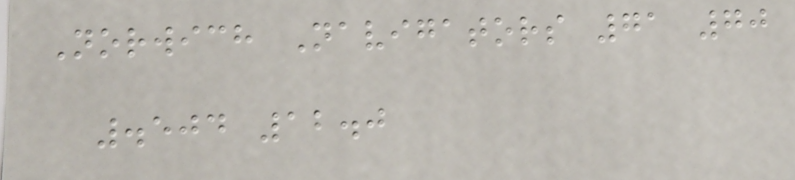Norwich Navigators 71 70
.504 12.0
